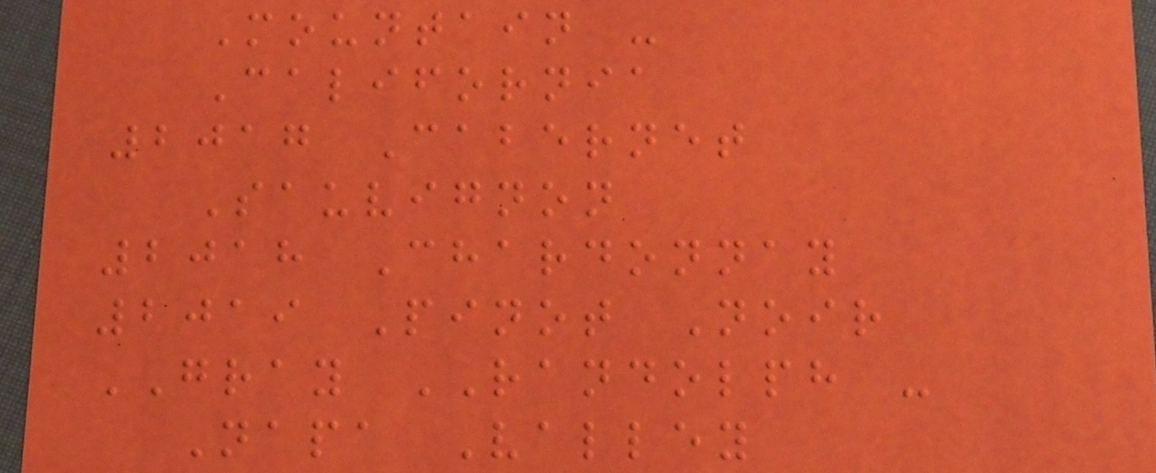Mountain -
California
2017 Cabernet
Sauvignon
2018 Chardonnay
2019 Pinot Noir
GRAY RANDOLPH -
Napa Valley
